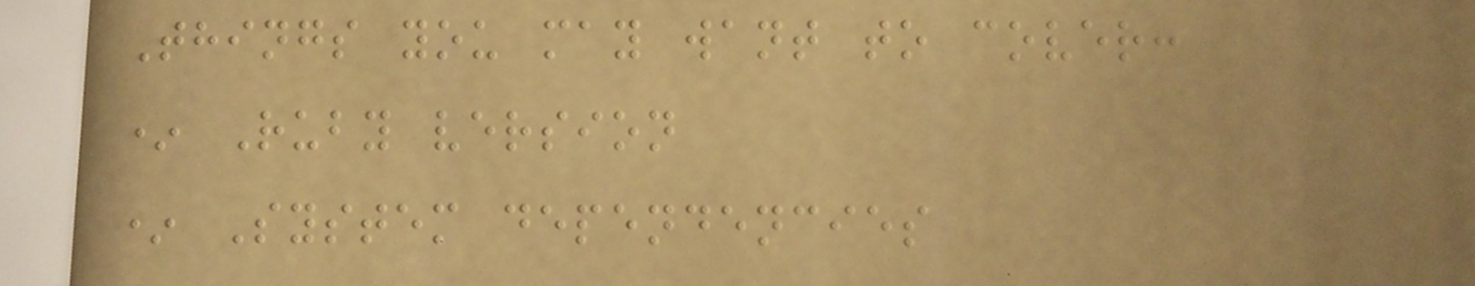Things you may want to cover:
* Ruby version
* System dependencies
